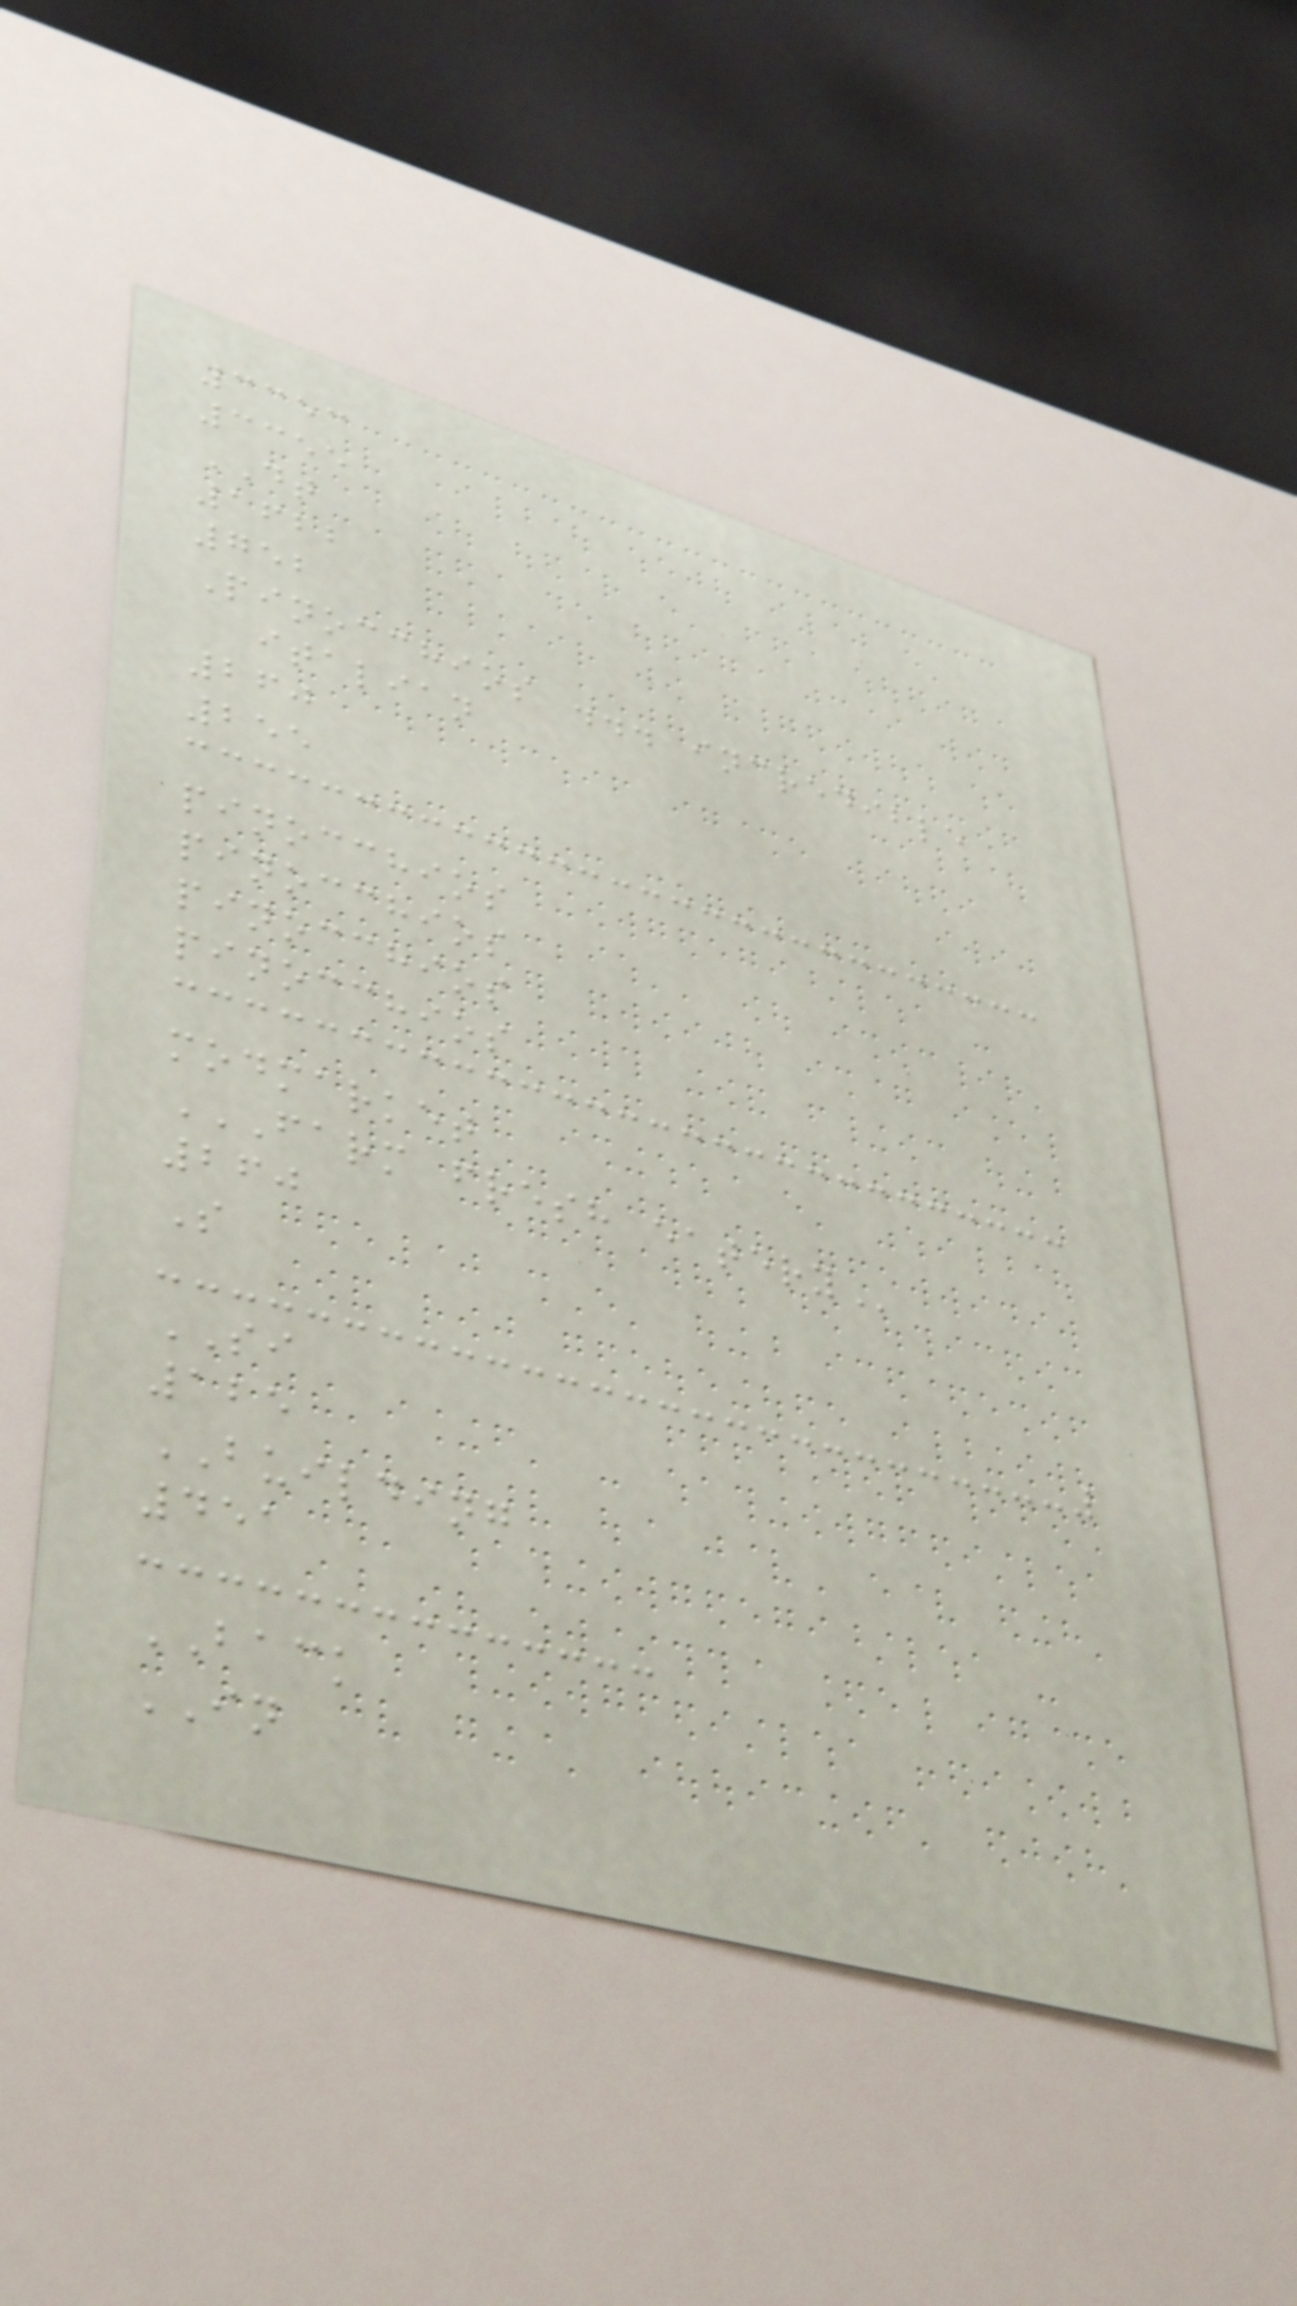3353
3355
DT
1622
752
Pinocchios ... incredible
italian
260
255
pinocchios
pinocchios
pinocchios
pinocchios
modmarket
FARM FRESH EATERY
260
S
SI
125
BUILDING
451
BACK
IN
